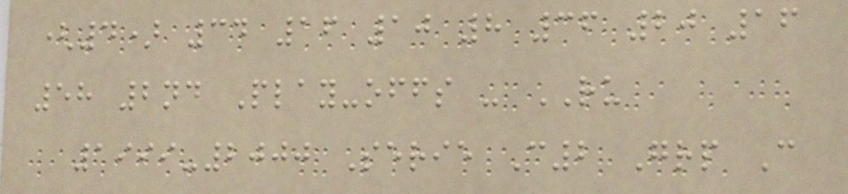(4) 34 16 10 8 36 20 16
58 2nd Play-offs - RU
1999-2000 Serie C2 Grp C
